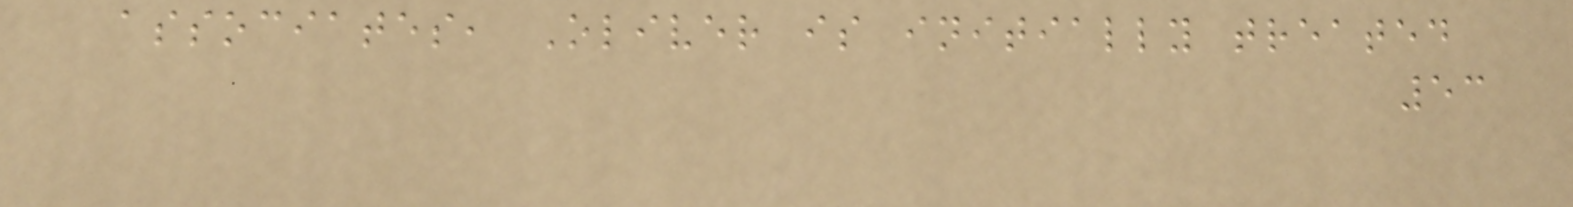associates, Oliver is initially treated
53
